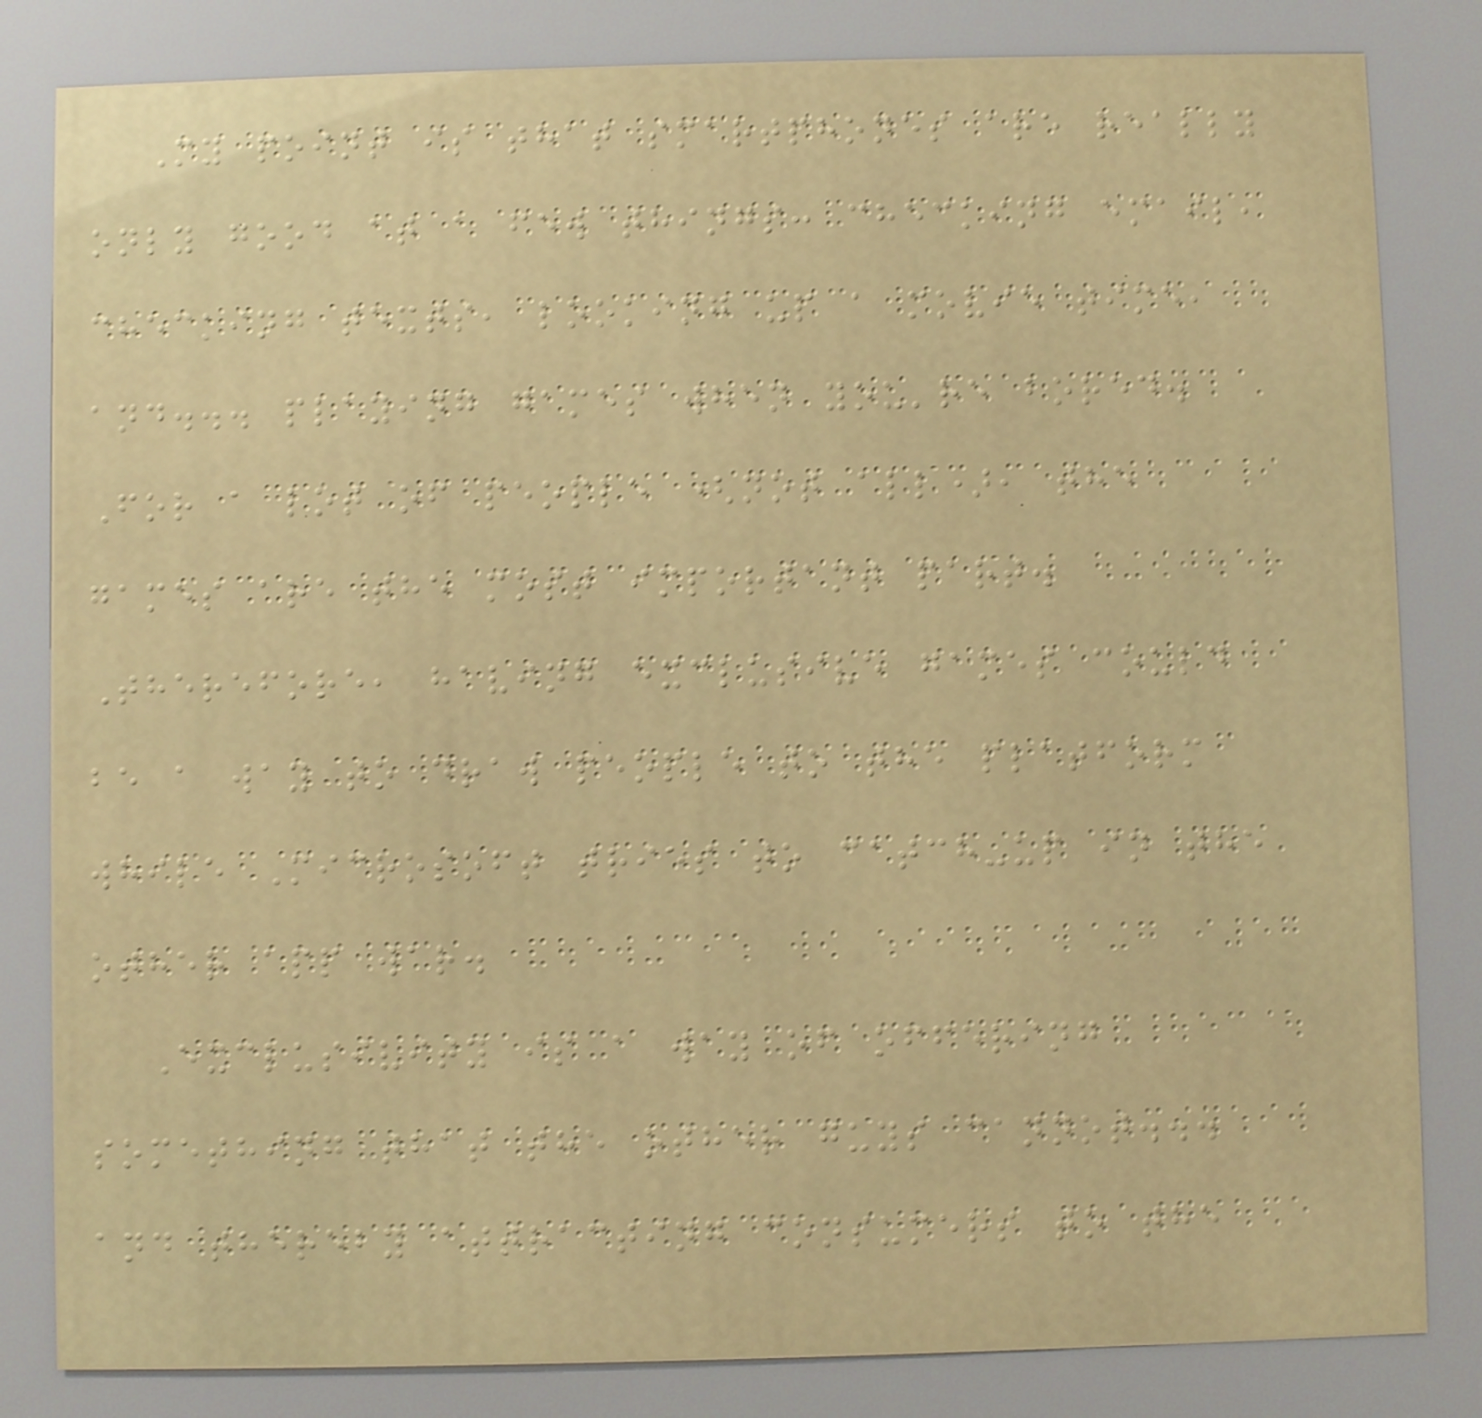My point is that smartphones are really
only good at a few things: checking email,
checking texts, looking up a movie time,
and... playing games when you're bored.
For a lot of people (not all), the
games are the most important part.
Therefore, having exclusive games could
be a way to draw people to the platform
while Microsoft tries to catch-up in the
other app war.
Exclusivity is a way of offering
something that the other guys cannot...
and thereby attracting consumers to the
